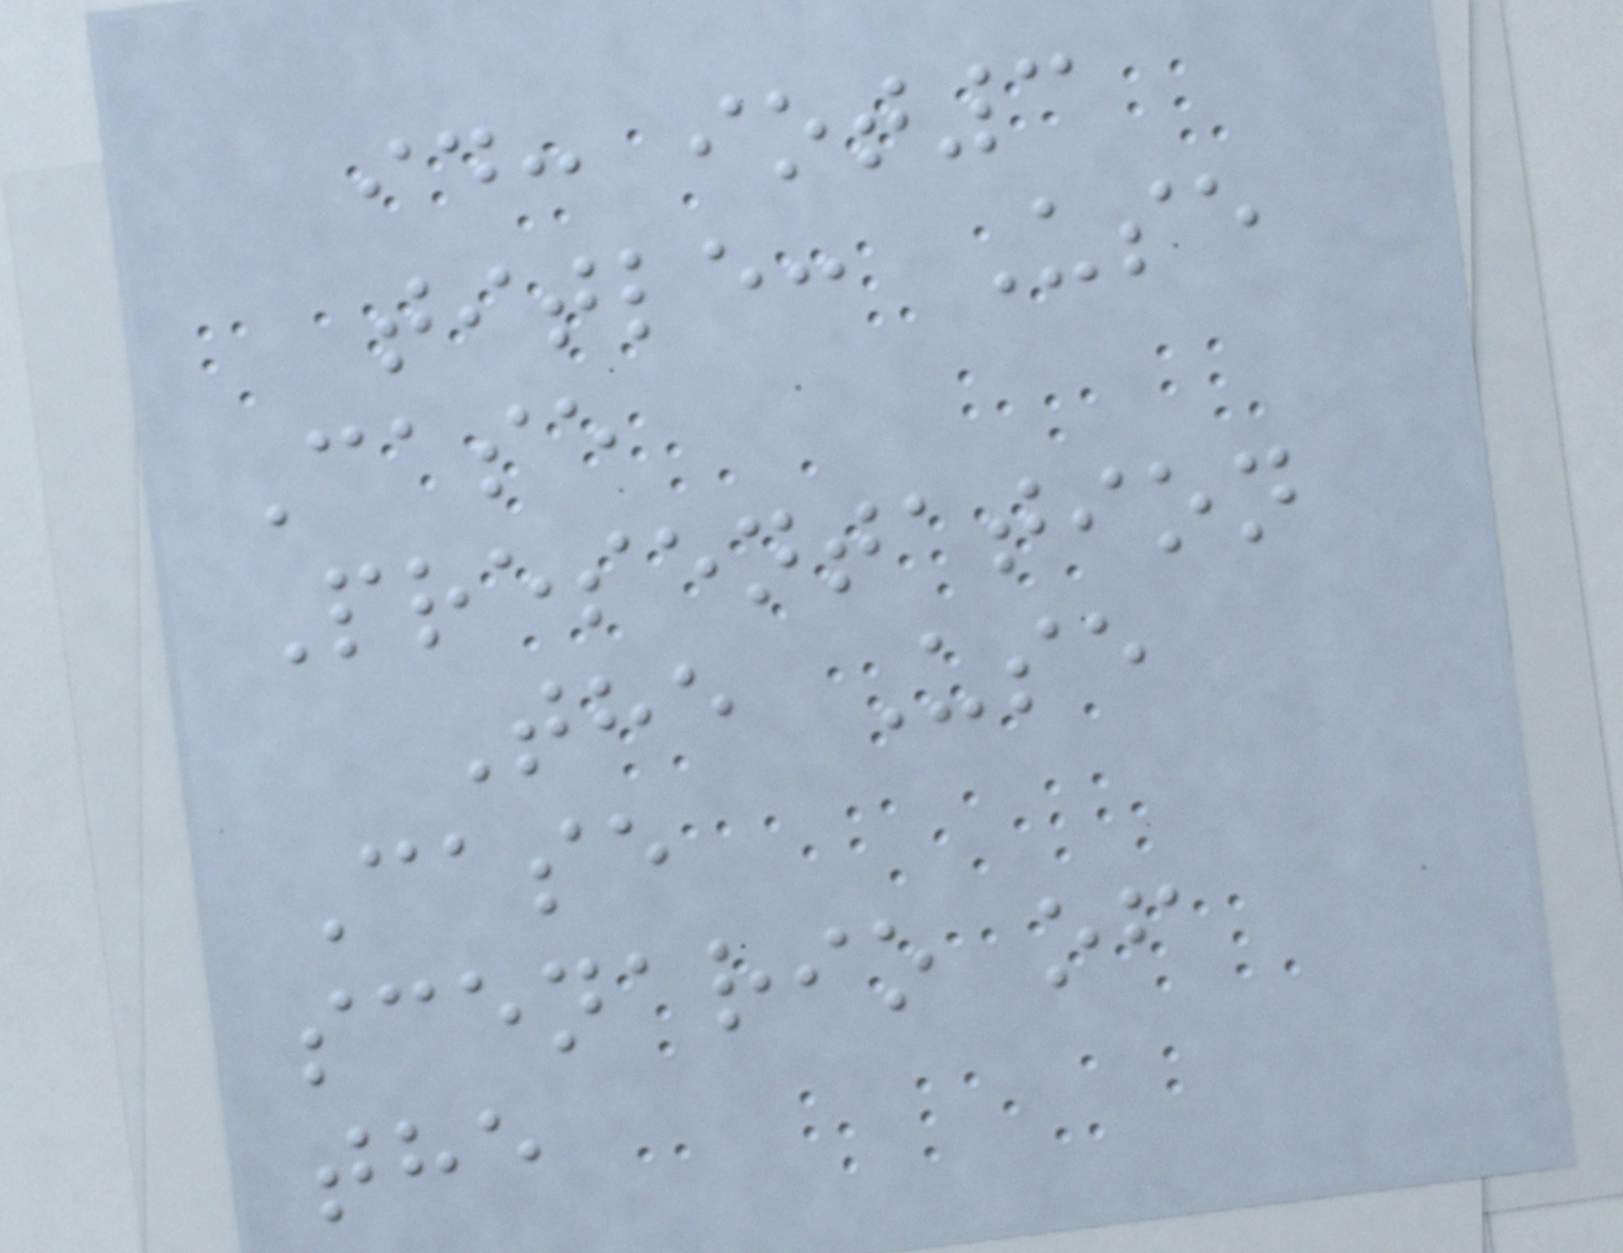id: iot3
title: Use
Case
Presentation
The Use
Case
scenario of
the
